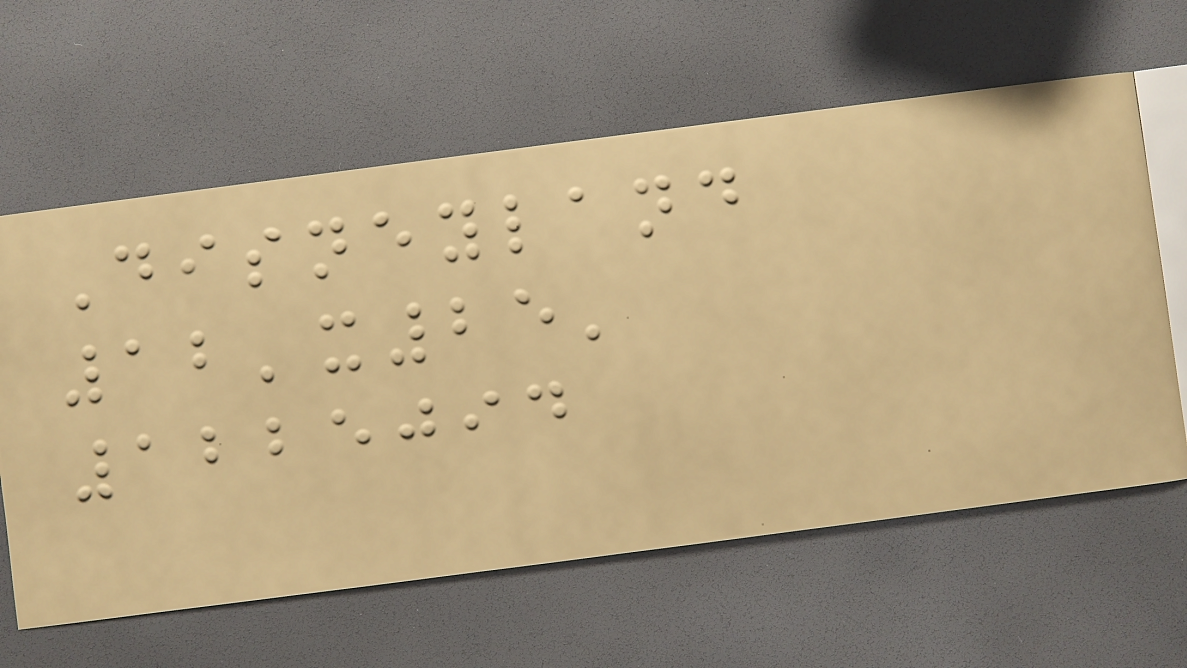Disneyland
12'x25'
1225094
